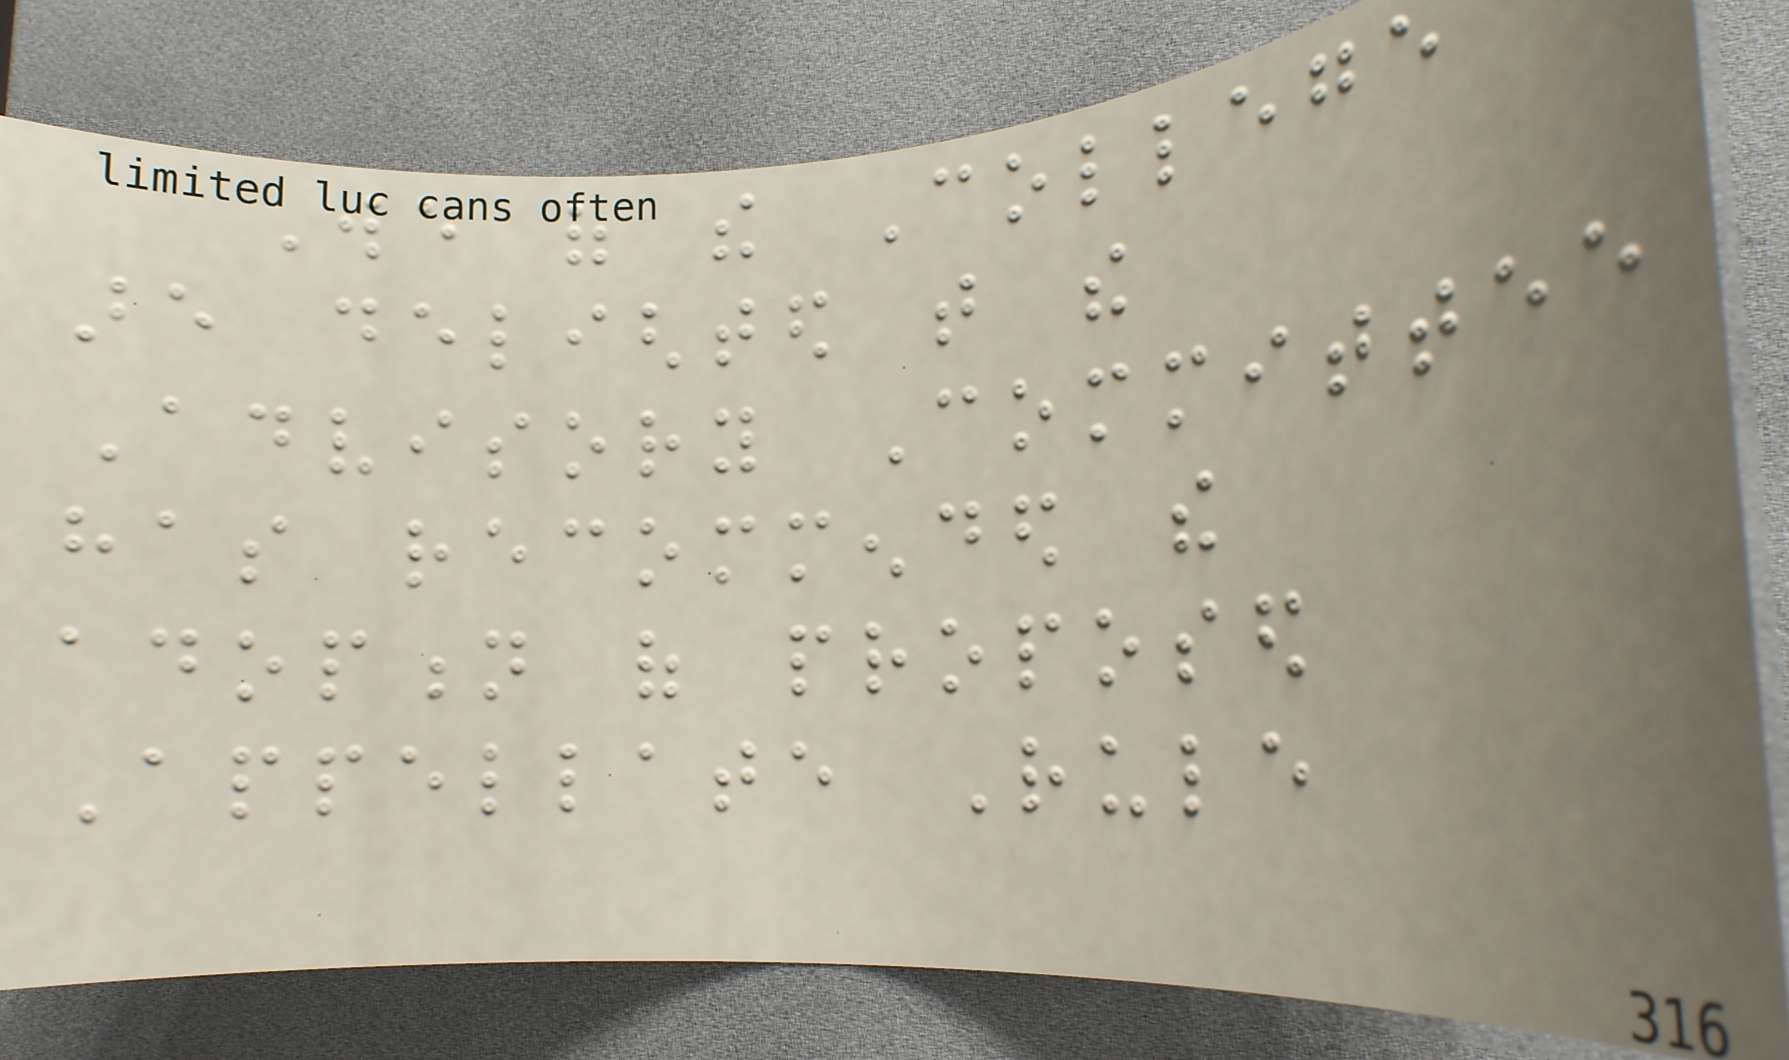We of the College
are delighted that the
Advisory Committee
has recommended the
adoption of proposed
Appellate Rule
